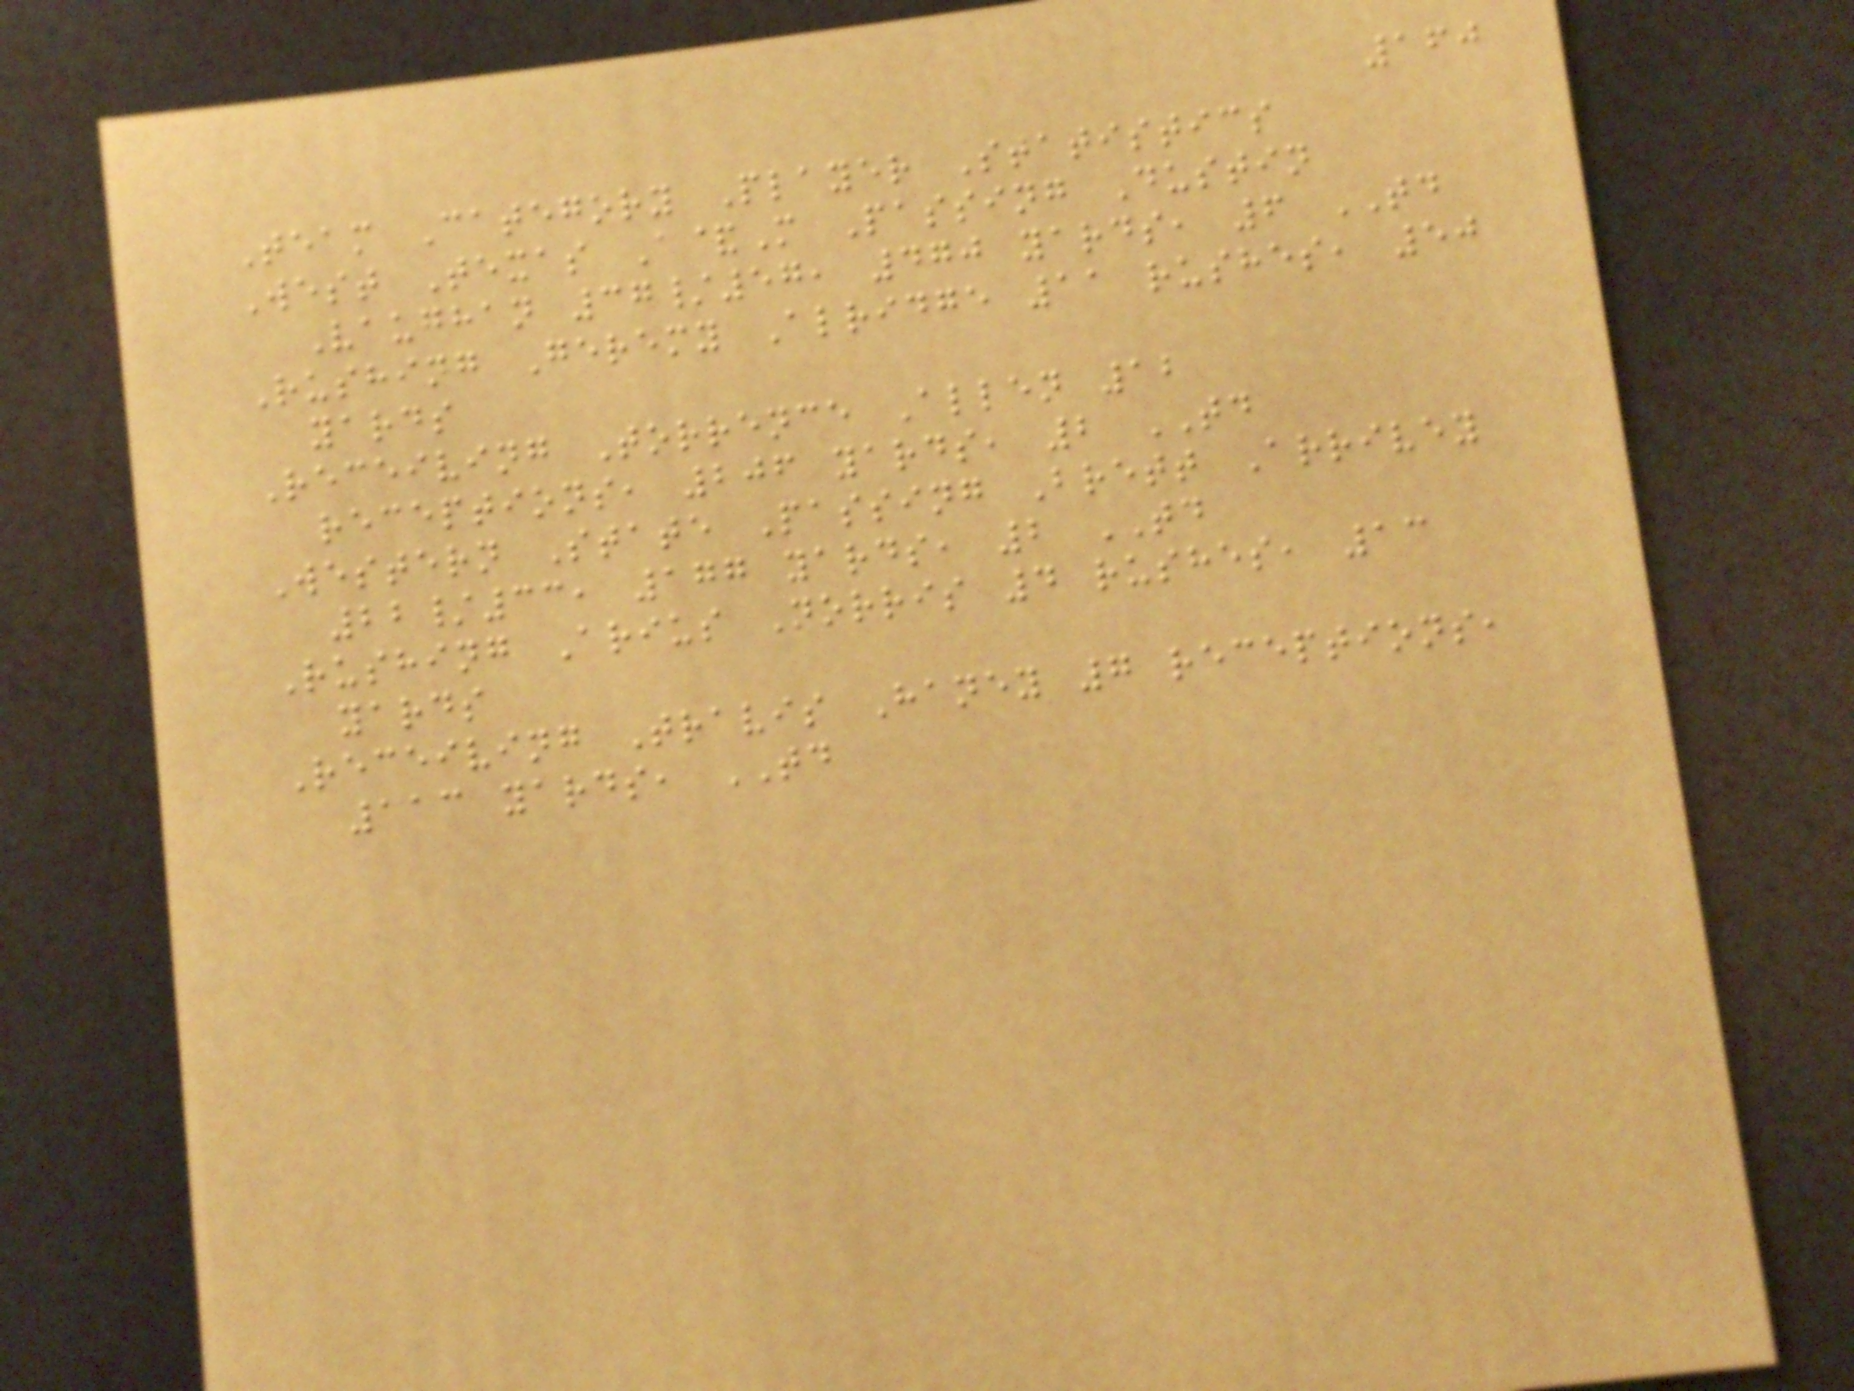160
Team Category Player Statistics
West Texas A&M Passing Dustin
Vaughan 37/57, 470 yards, 6 TD
Rushing Geremy Alridge 11 rushes, 50
yards
Receiving Torrence Allen 12
receptions, 206 yards, 2 TD
Western State Passing Brett Arrivey
22/33, 177 yards, 2 TD
Rushing Arius Norris 4 rushes, 13
yards
Receiving Travis Haney 7 receptions,
113 yards, TD
